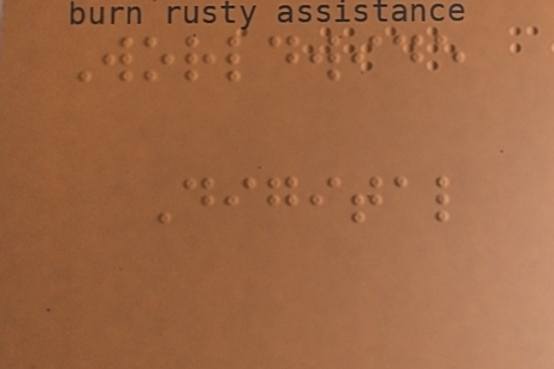Worldwide
Digital
